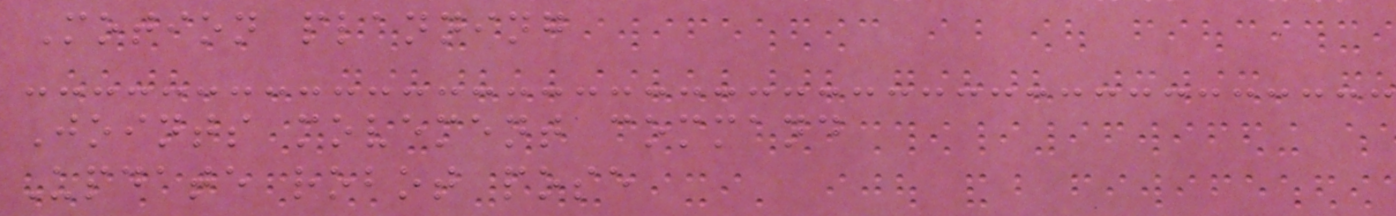Motion planning
Joints movement command
Update robot pose
